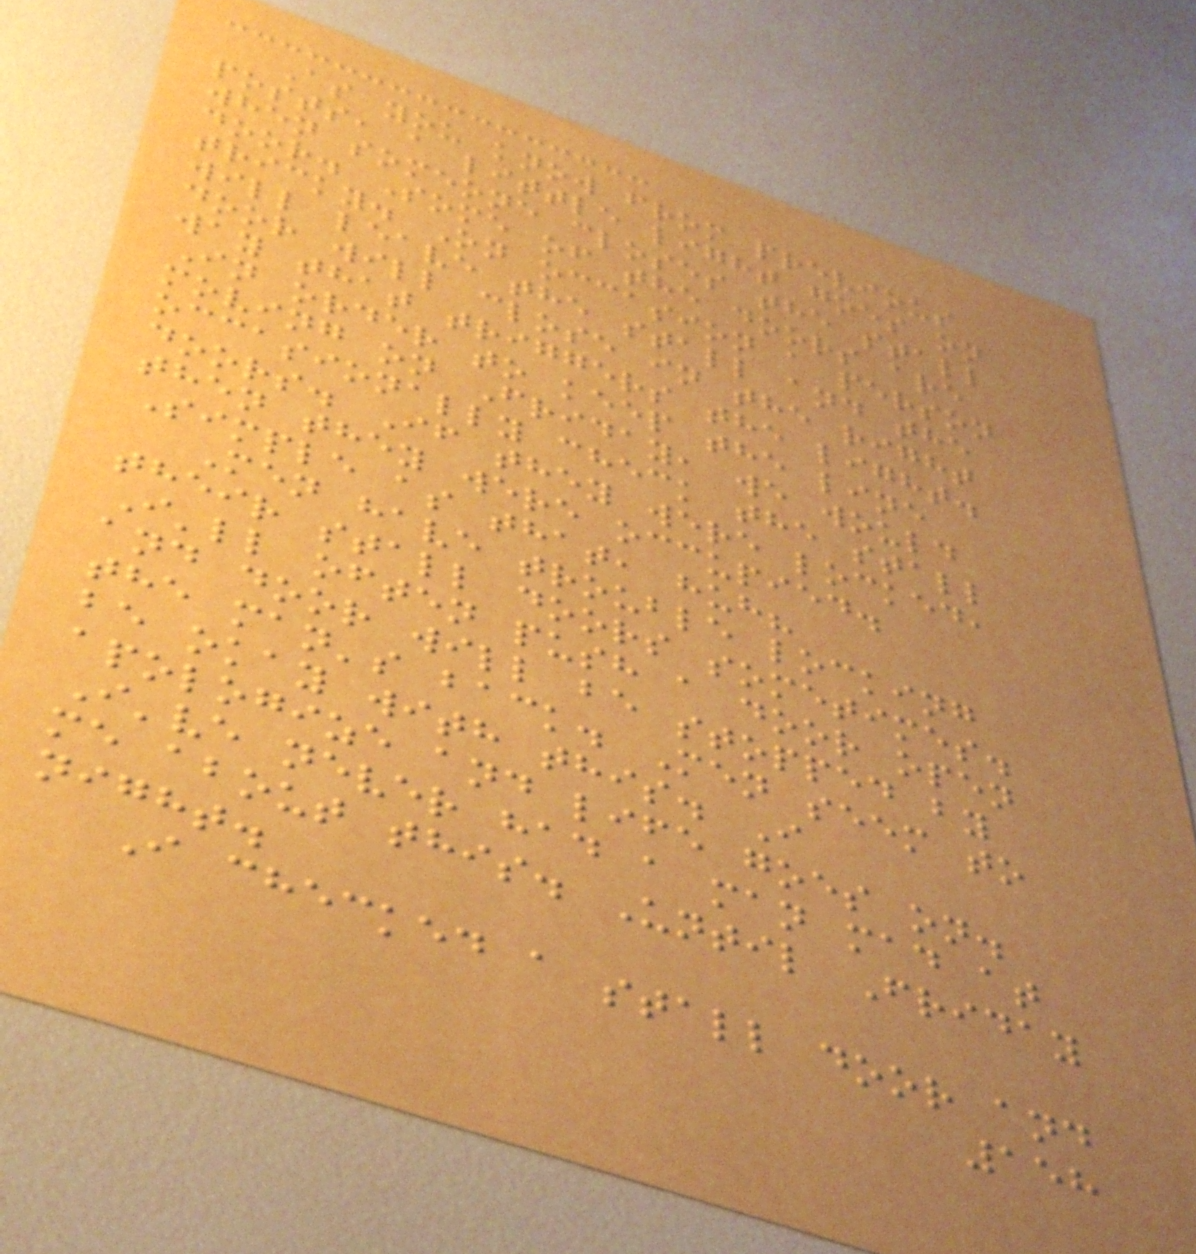As you know from previous
posts, a little light goes on
when someone closes the stall
door. Some of the doors are
tricky. On occasion a person
will leave the stall and the
door will close in the right
way that triggers the light.
In order to keep the line
moving on Friday, we would
occasionally check the stall
doors. If they were locked,
then they were occupied.
Simple as that, huh?
Men have trouble locking
their stall doors sometimes.
I'll often push a door open
and door will be stopped by
the man's back. Men seem to
be okay with this. I
apologize and life goes on.
I've never had a man mad at
me about this. Until Friday
night.
I checked a stall door and
158
